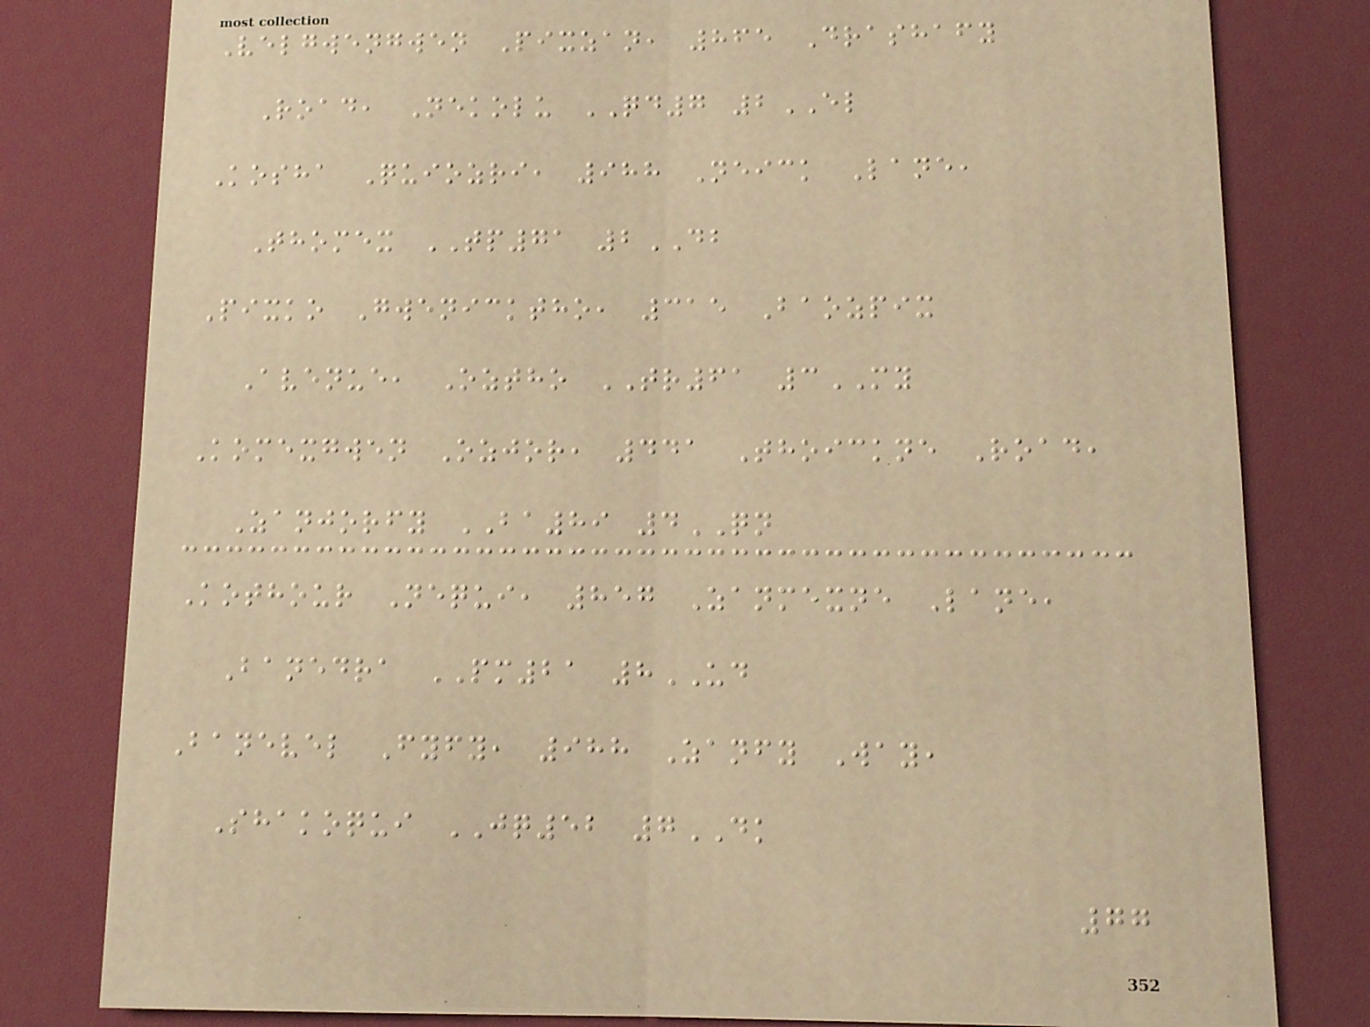Velgwengwen Pixzan, 865 Drashafy
Road, Nekolu QD7 2EL
Kosha Quiozri, 988 Neick Lane,
Thomex TP71 2DB
Pixko Gwenicktho, 315 Baozpix
Avenue, Oztho TR61 3MY
Komexgwen Ozjor, 441 Thoickne Road,
Zanjorfy BA89 4QN
Kothour Nequi, 857 Zanmexne Lane,
Banedra PM21 8UD
Banevel Fyfy, 988 Zanfy Way,
Shakoqui JQ52 7DK
77
